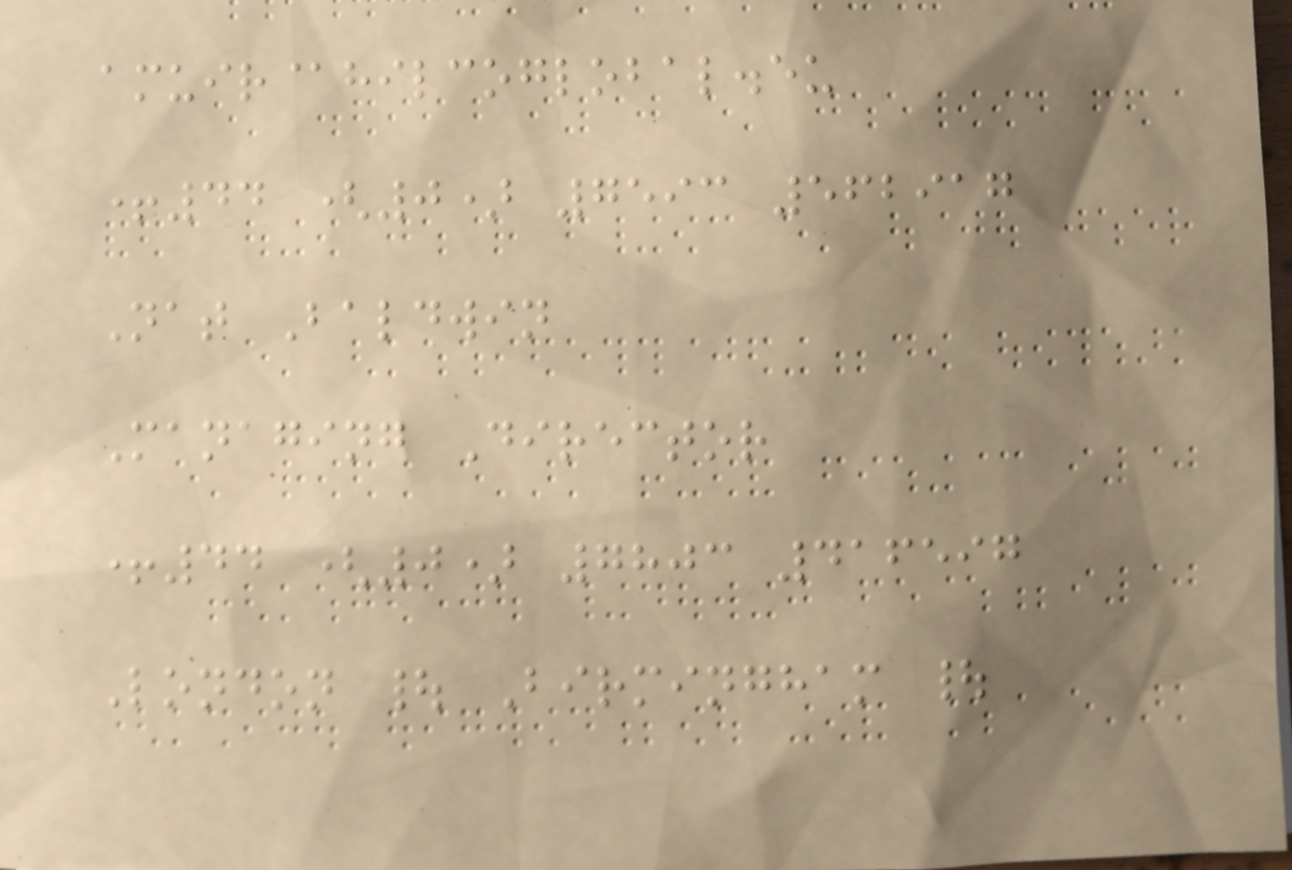amuir@hilcoglobal.eu
+44 (0) 7593 562917
Nat Baldwin
Managing Director
+44 (0) 7803 416597
London | Birmingham |
